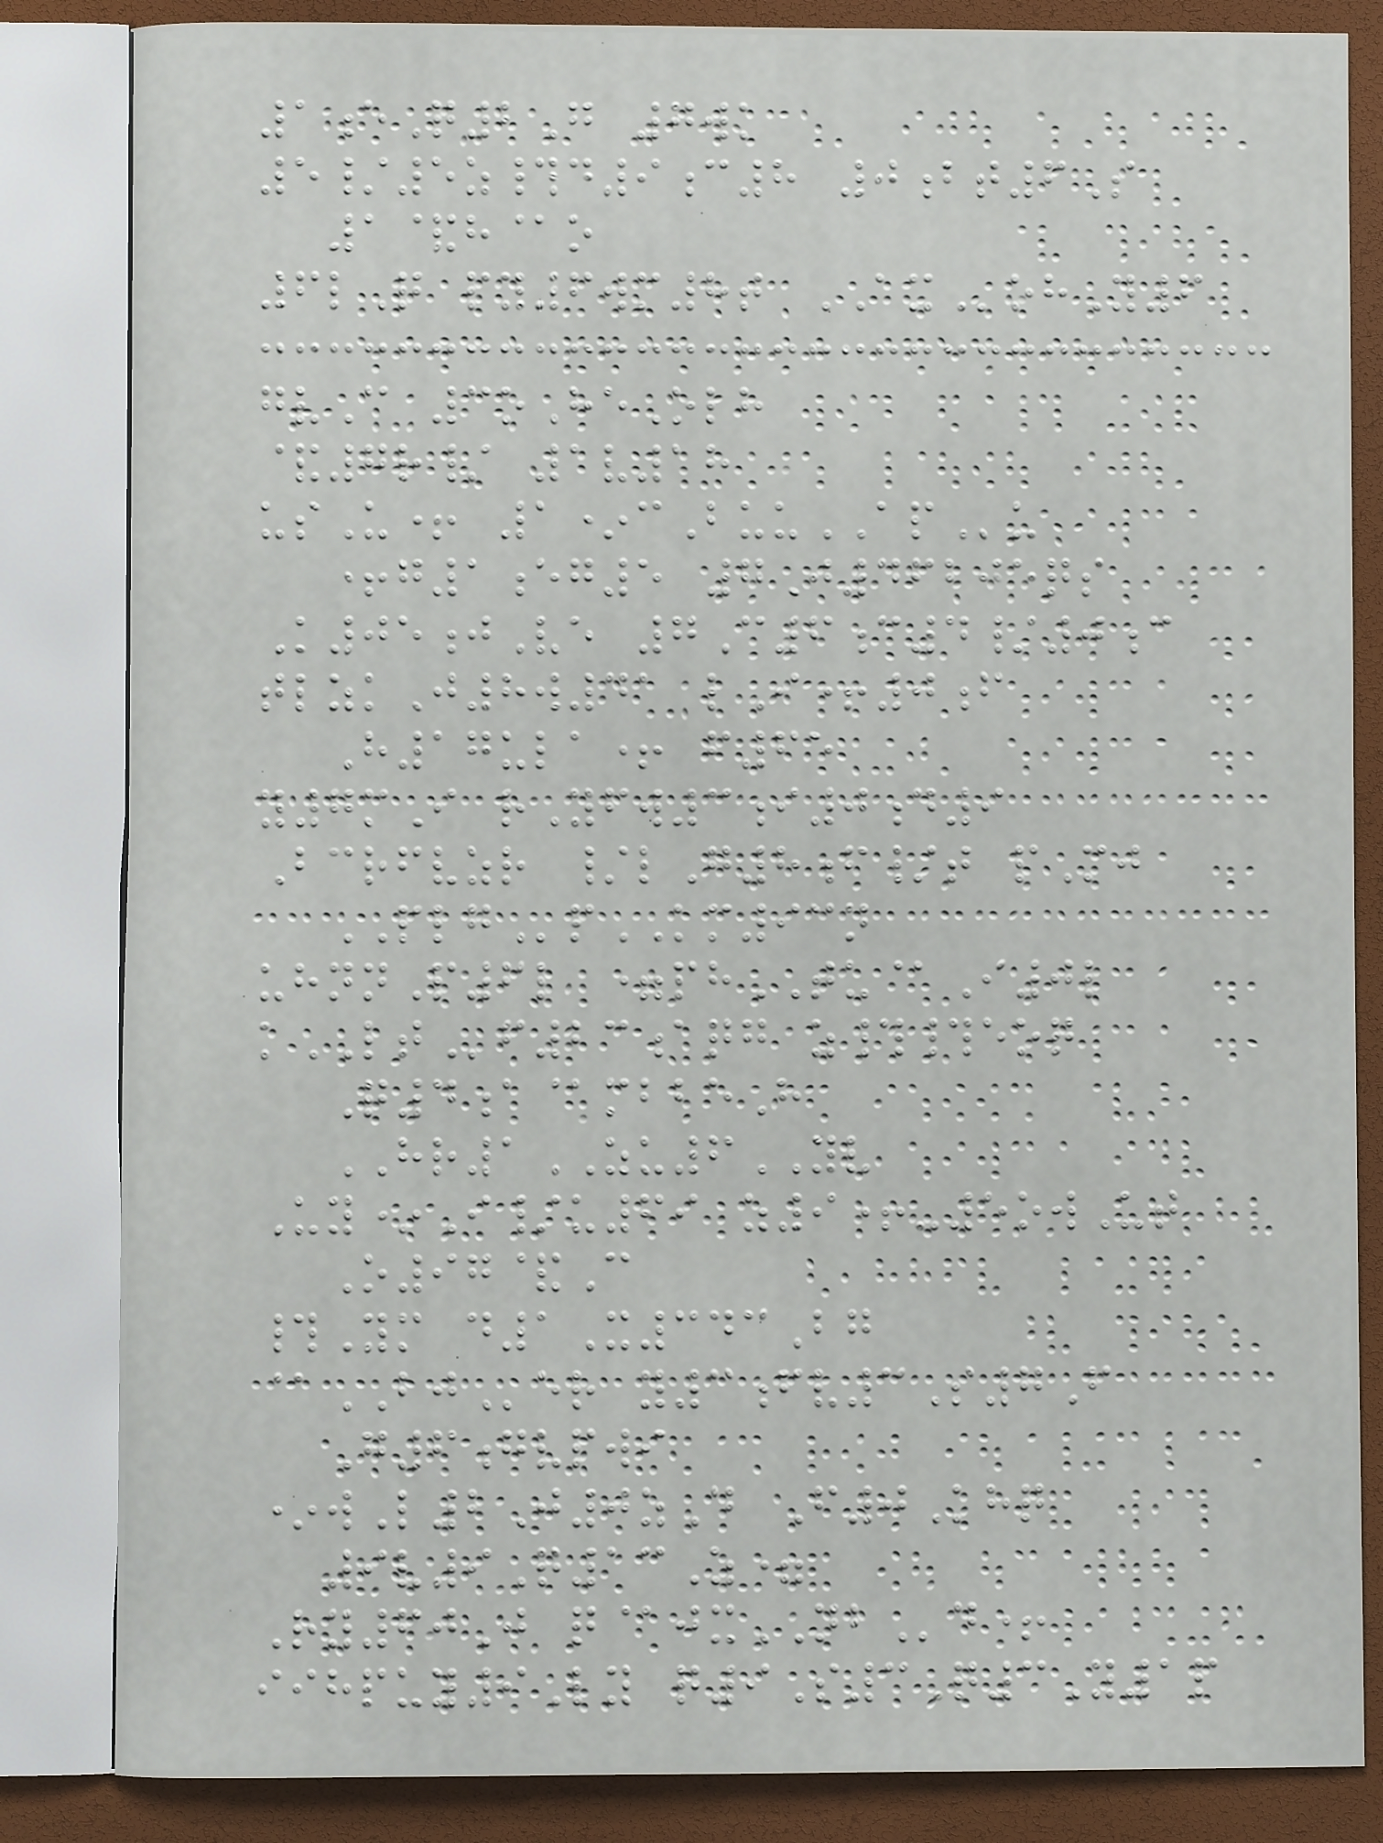1eQ2G 7wk
5/5z#d9c8 0bt6S
1&h@o
6lQ py6wm8t AXohY6
gvC 3oHeOlh
&7r/ 1v18
usU+ 1*cBuuAPu
+g1eg5 7J46205qs
K05jVe 7C6c4/0c
tlzkJ8w41 lI+0f
H17ula+ f65
y7mI rYfw3i0d9
Bcrfvzr /lG8f/t pMj
PLGpKM93n
uhnnP6l =phTU@I0l
kLTf23aqg z##eoq
Q4a@mbbeH
HR1ZU6YV
Uy*I/u69 z9+-5owUt
O97&C
#Ym d1X343Bg
@BJer y3fv3S7F
G6gvpwi
*wL2J0zD F0Khq
9v9Q13Z=
Ry60J q@jxNBd+
iihpuy9Ly q9S3Q3Y1p
